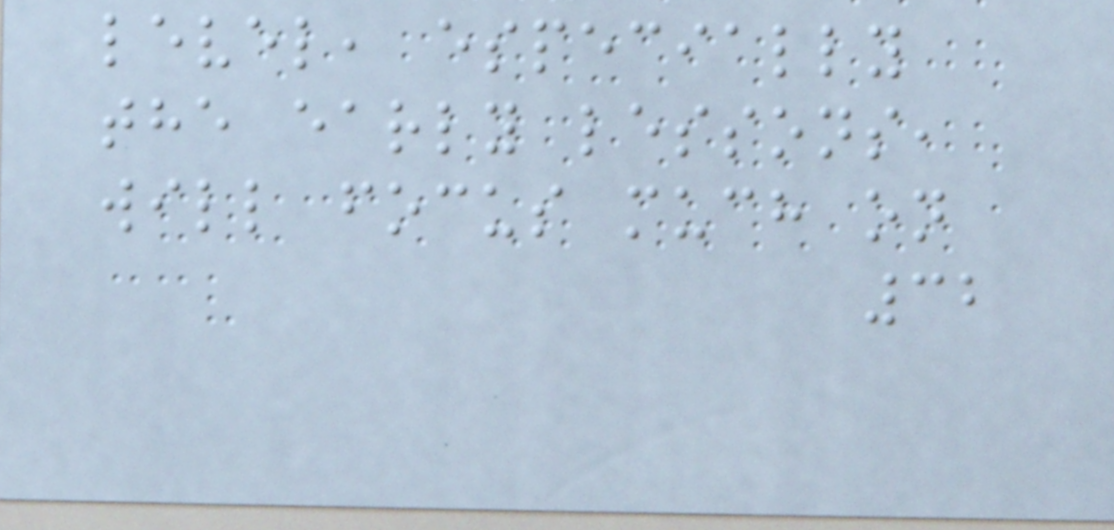level, especially
the early lessons,
will focus much on
32
